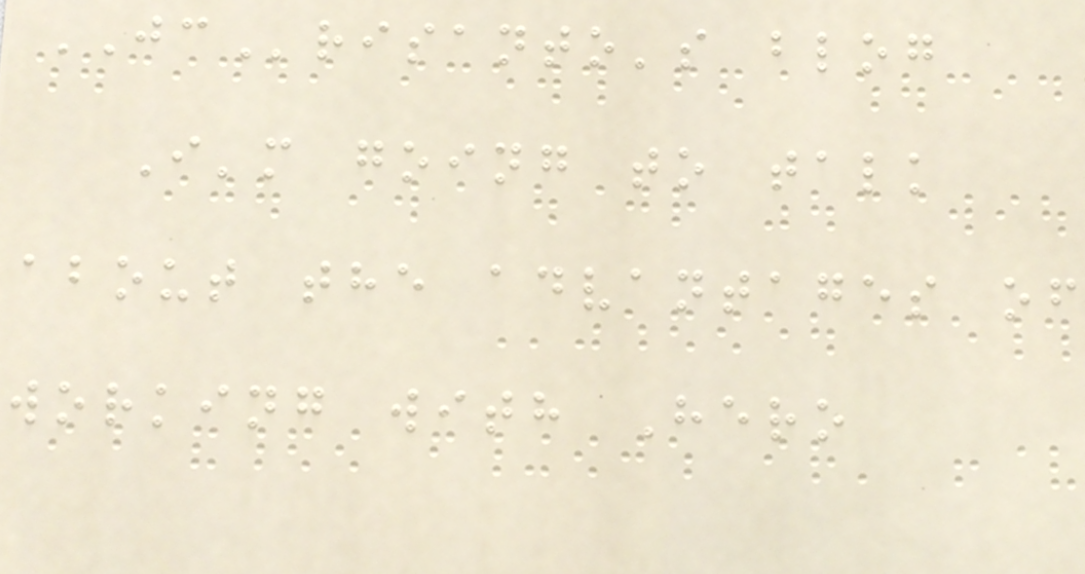JCrisanto's blog
I'm going to talk
about the advantages of
working with Hero
